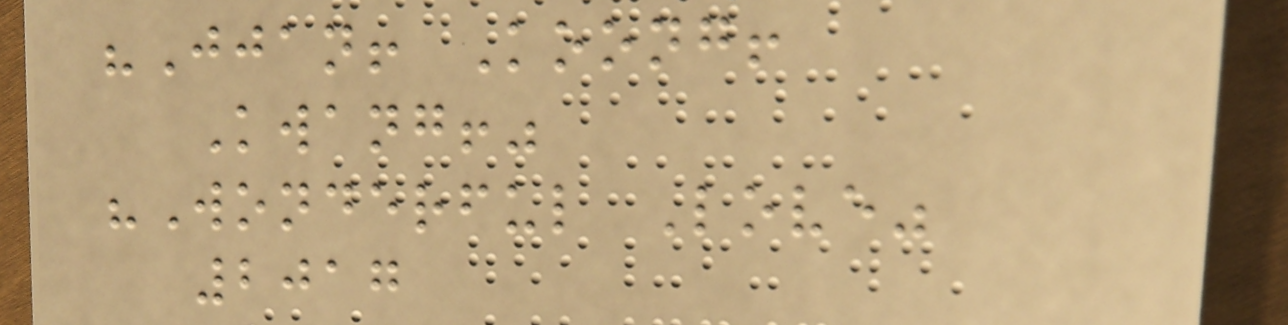"Jjan! Koong!
Kwang!"
"Wonderful Love"
2017
